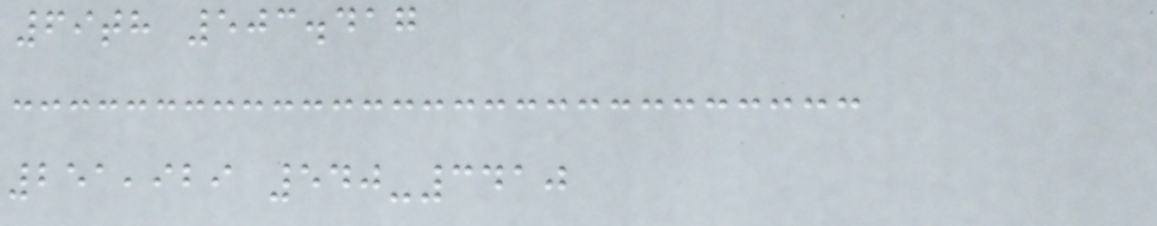69th 503.417
251,929 540-3410
